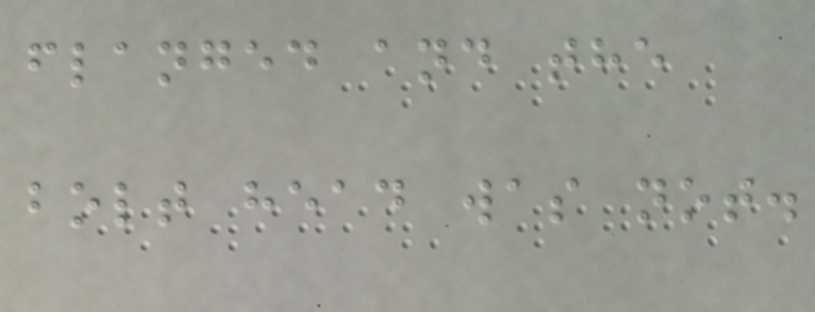flanged and the
bolt head was not.
